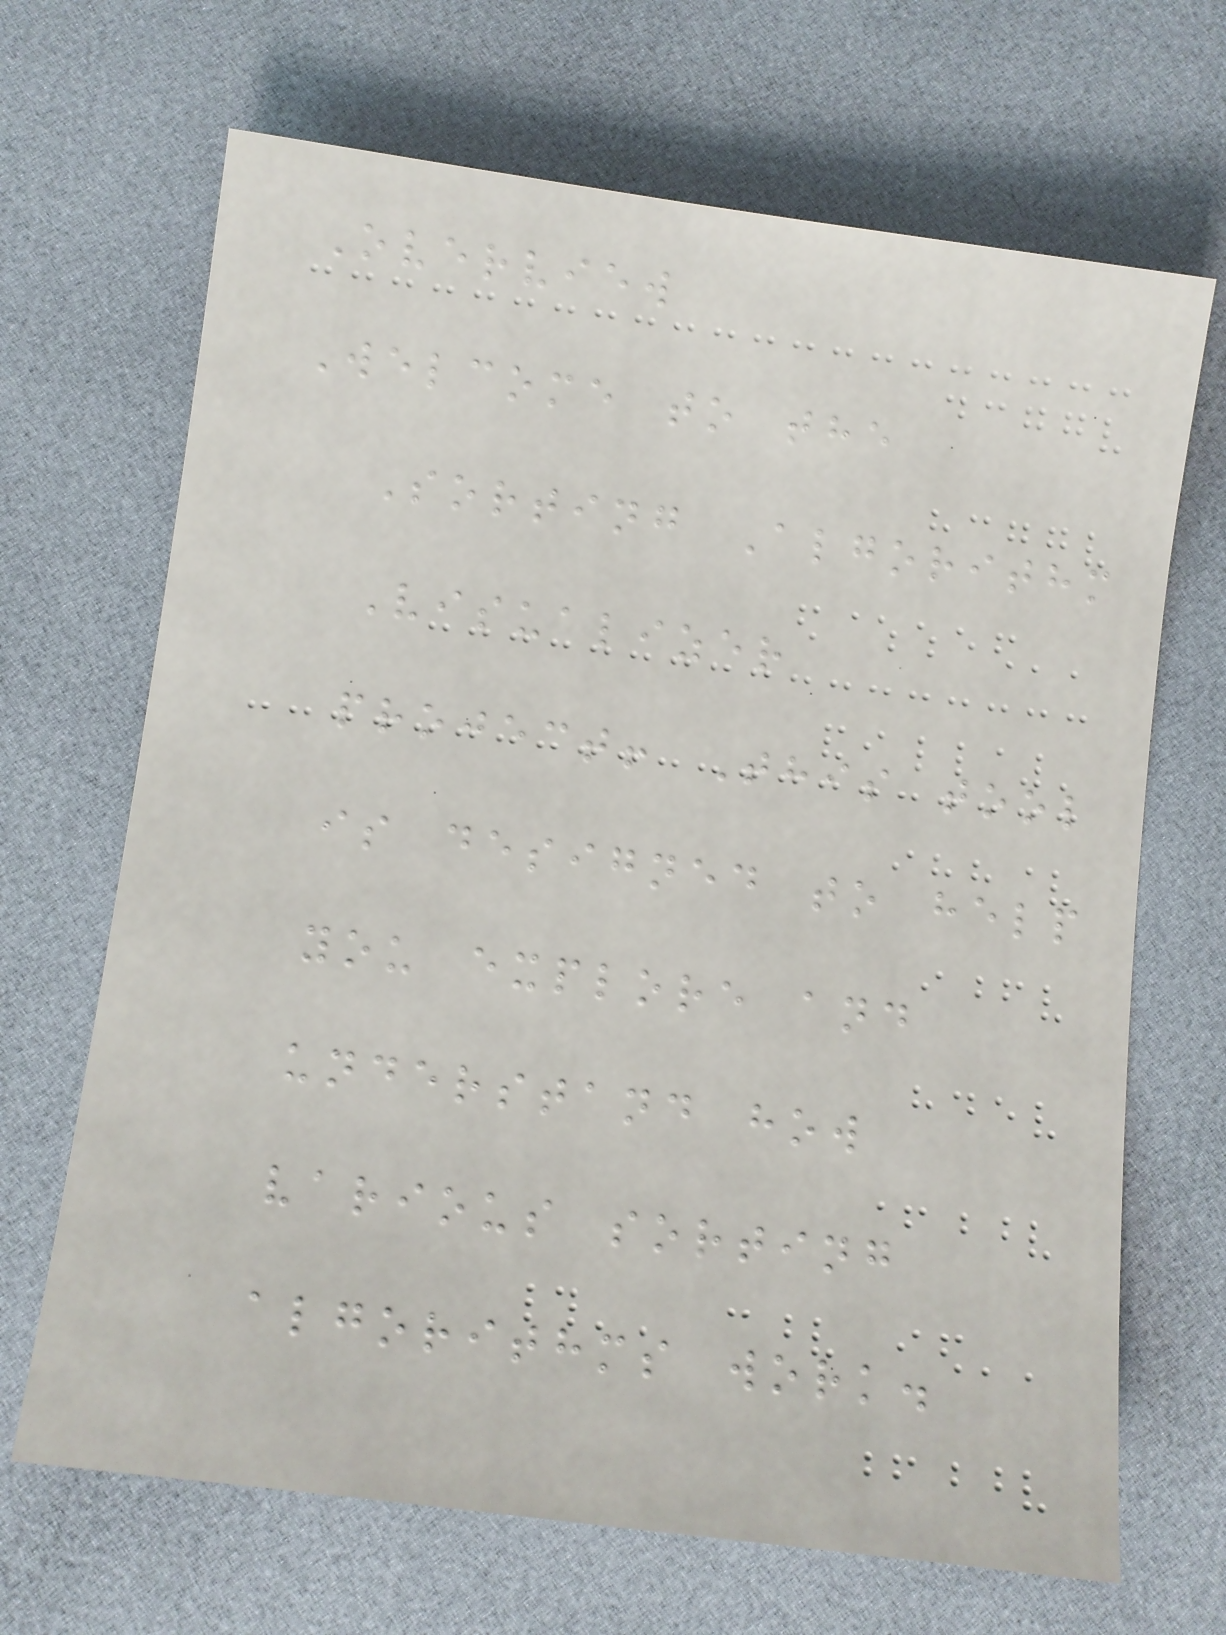Overview
Welcome to the
Sorting Algorithm
Visualizer
project! This tool
is designed to help
you explore and
understand how
various sorting
algorithms work.
